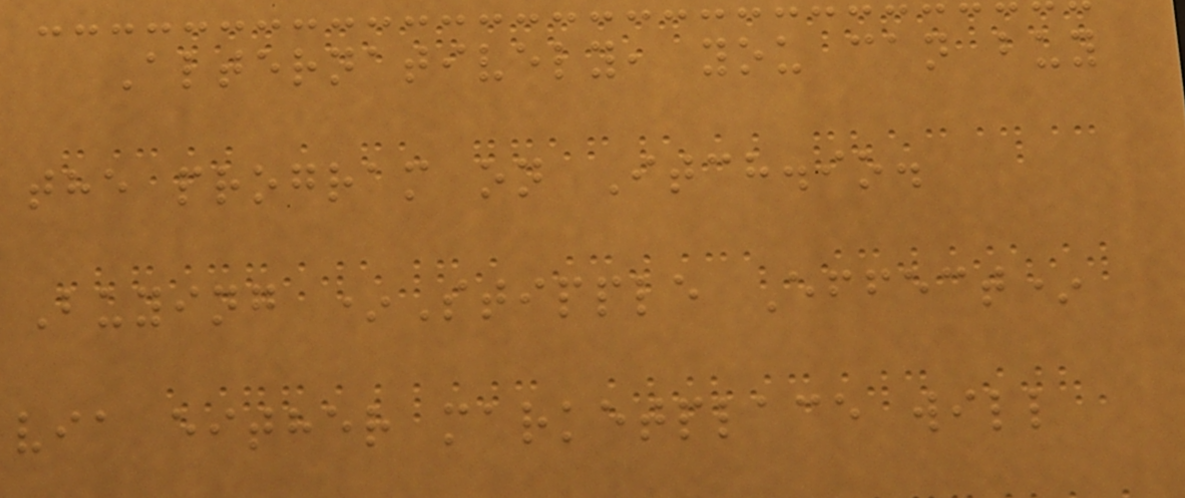Alternatively, you can buy
the program on Itch.io.
Buying *Stipple Effect*
via either marketplace will
